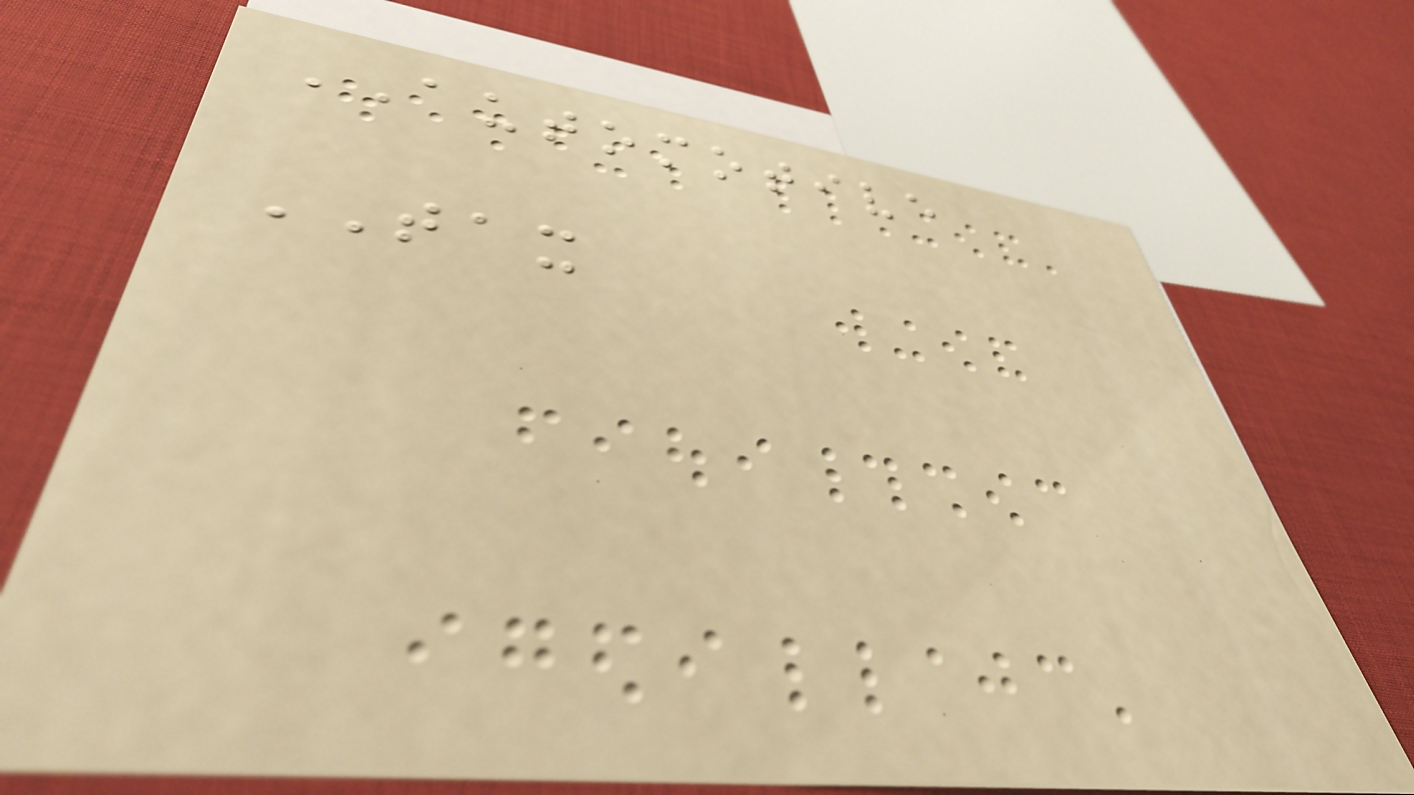AUTOMOTIVE
TAX
